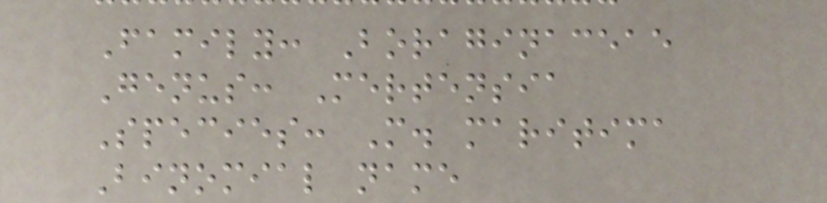Family: Boraginaceae
Genus: Mertensia
Species: M. maritima
Binomial name
